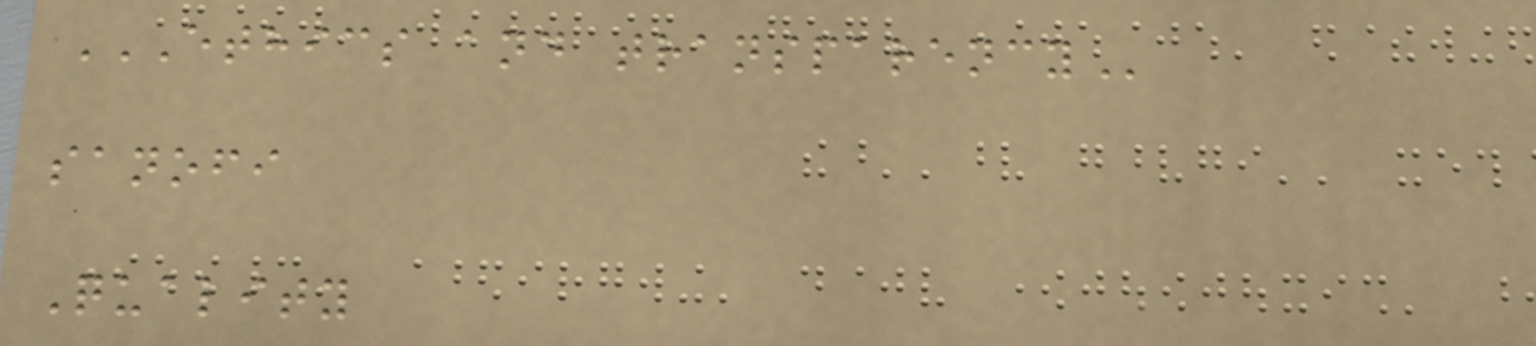ETHICS AND TRANSPARENCY
sanofi
Quality
